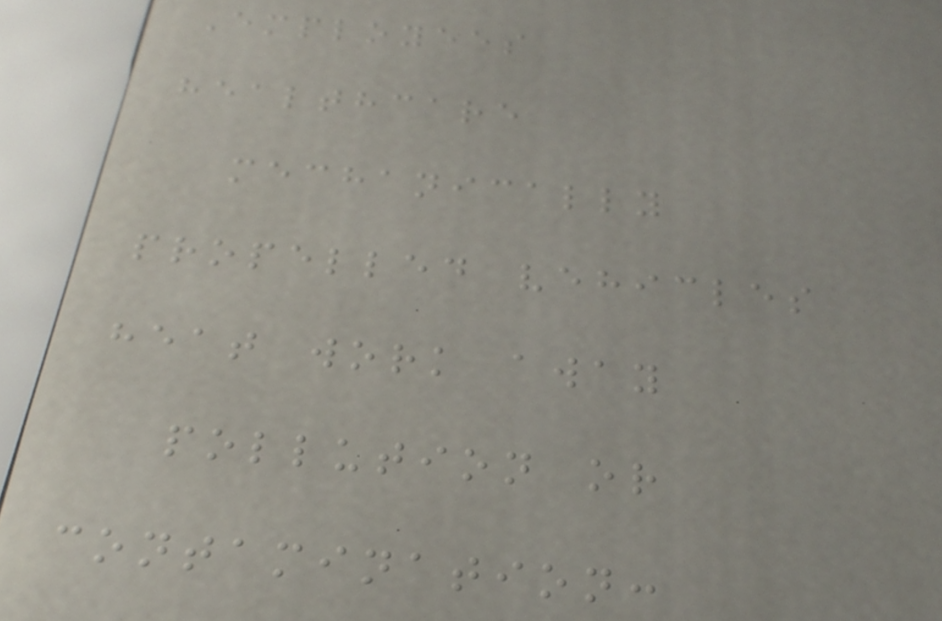Employees
healthcare
mechanically
propelled vehicles
heat work away
pollution or
contamination:
